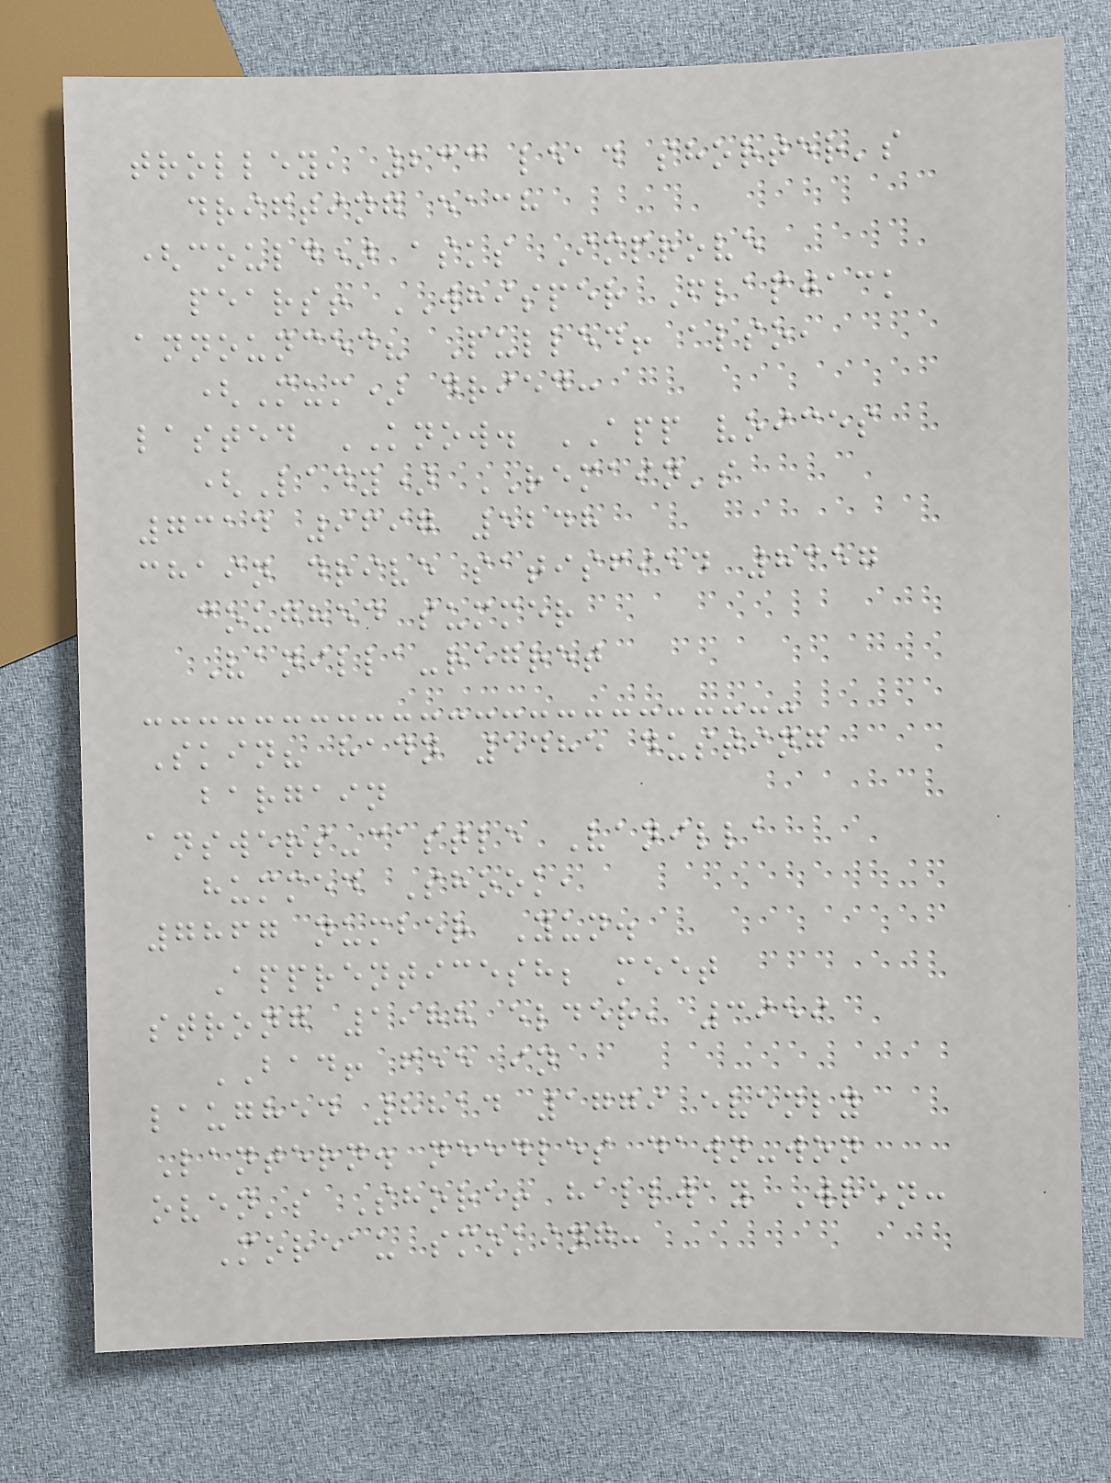trolley, 233 lead shorter's
drifting each
(could) asks Improve
pears! WHISPER Flapjack
announced? Pulled! also,
(Mum) dried:
lasted KNOW. APP voices
(Lady) REMAIN's
7314 9697 5248
chain drive satisfied 8357
coughed summer
Vanilla-regret
Skin? hadn 5485 dusting
bargain
answers-castle Vanilla
hummed Shook,
7867 number Yun.
Apprenticesh; meet
strong 1988 elder, 3959
BAD! fee in
laughed 8814 1779 evenly
Lantern. needles dawn-won
oven's Shore! hallway Wren:
Moreau smoking:
